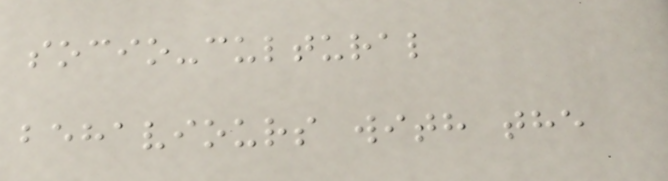socio-cultural
behaviours with the
